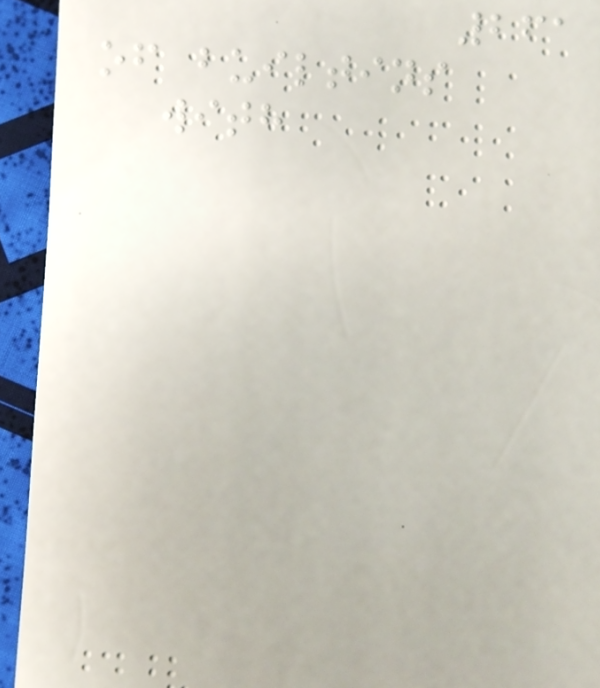261
of builtins
with
